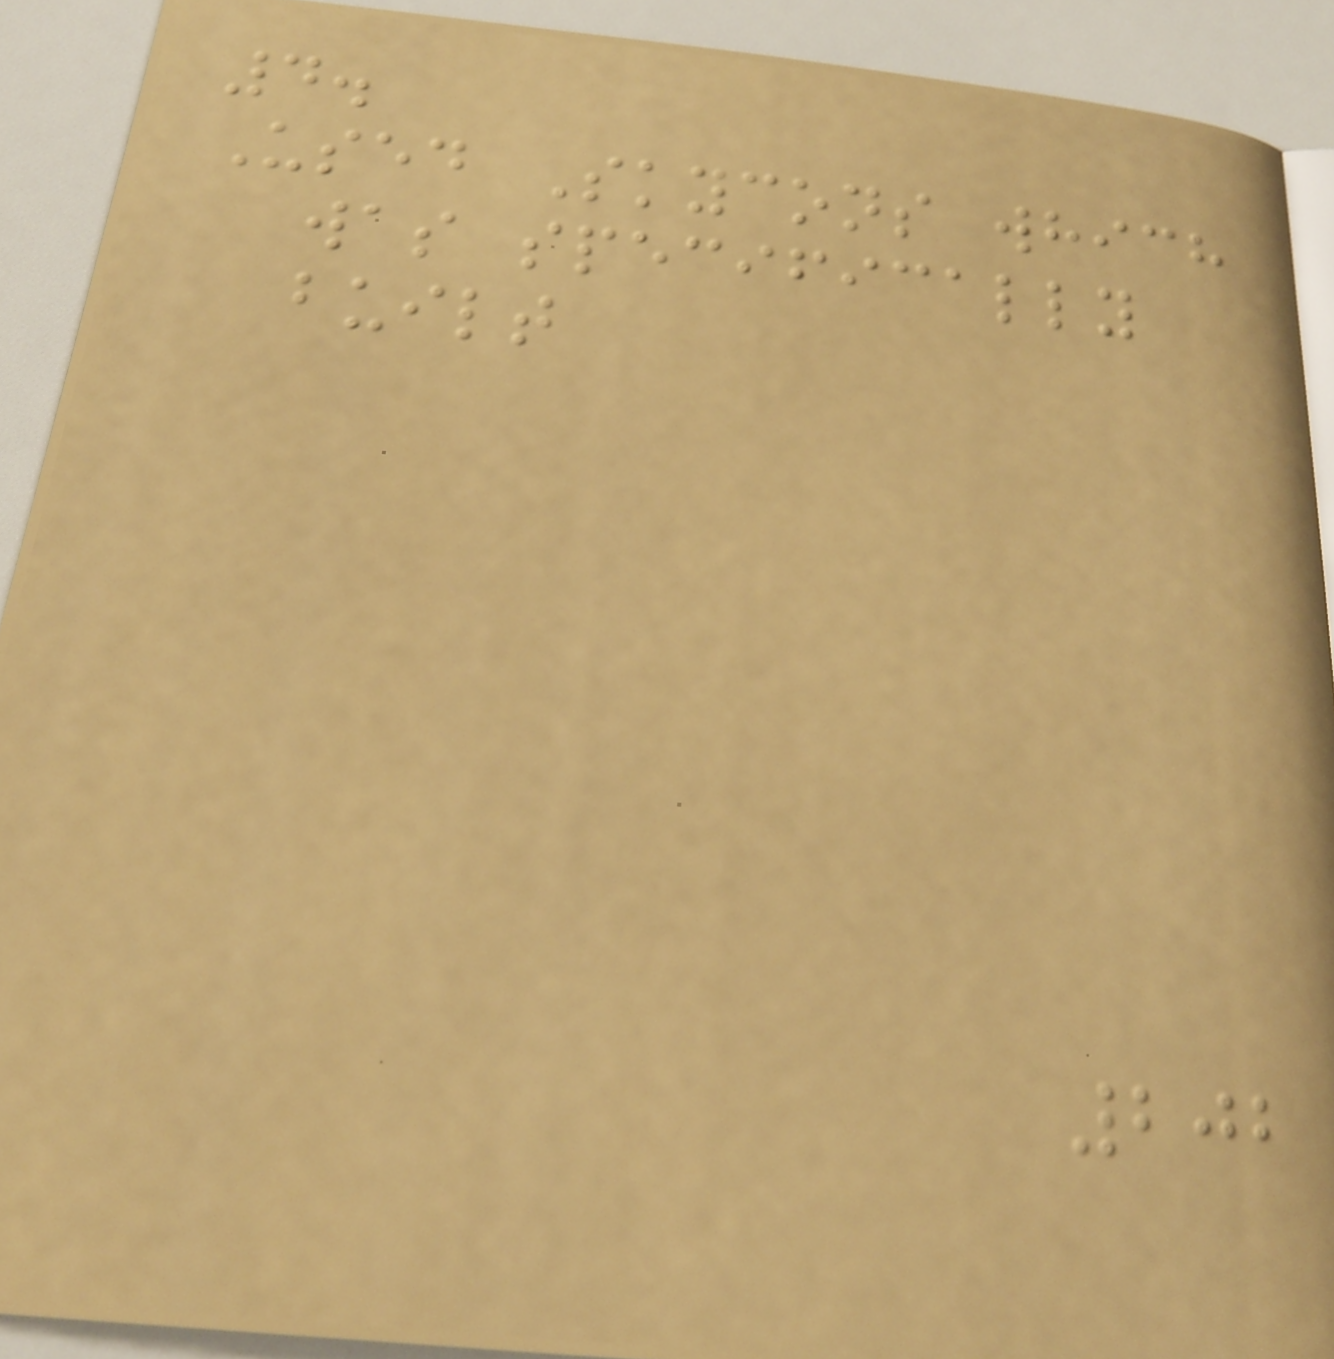4.
Used Skycons which
was specifically
built
202
